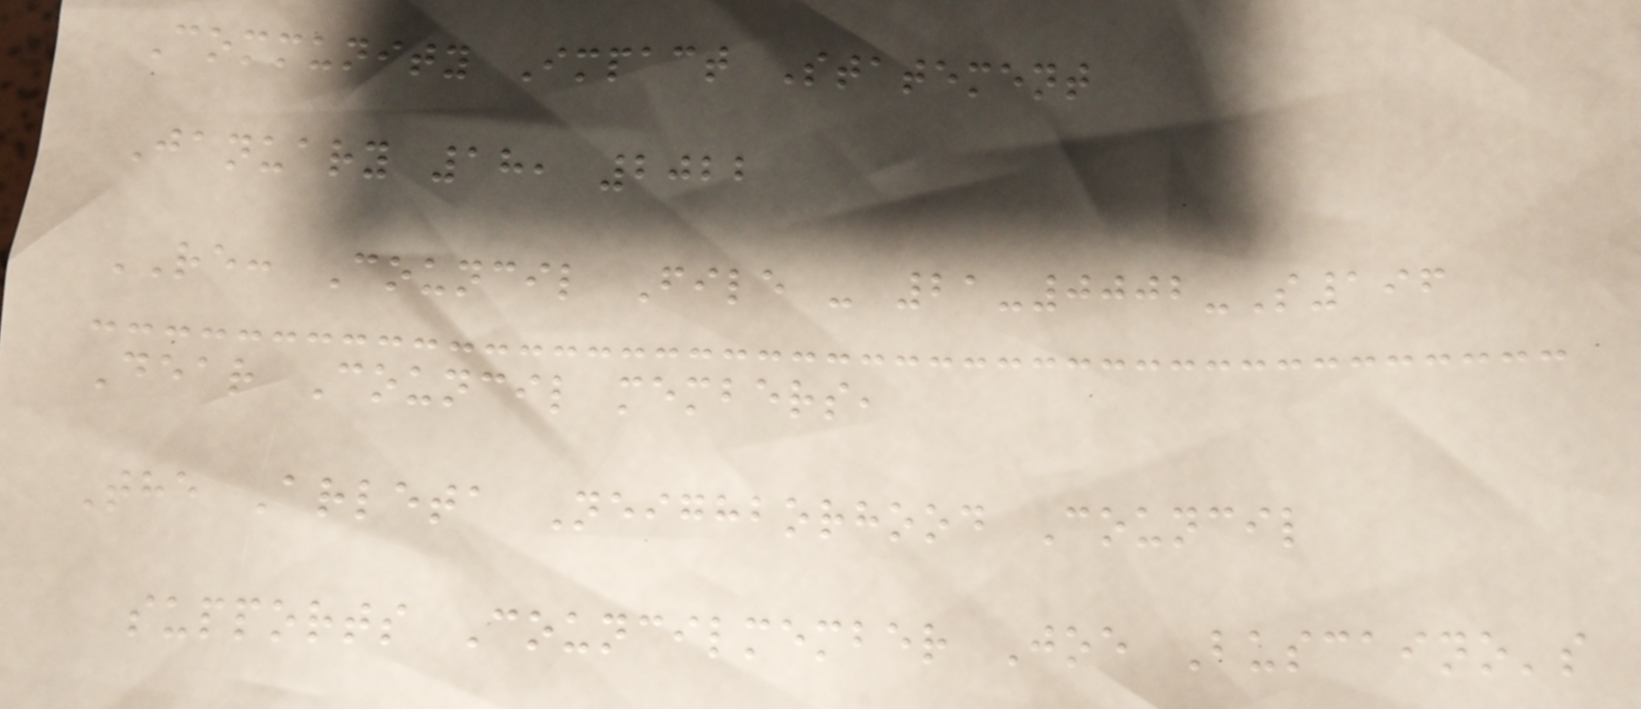Community Impact Statement
January 18, 2022
RE: Council File - 21-0002-S196
Dear Council members,
The Arleta Neighborhood Council
supports Councilmember Joe Buscaino's
